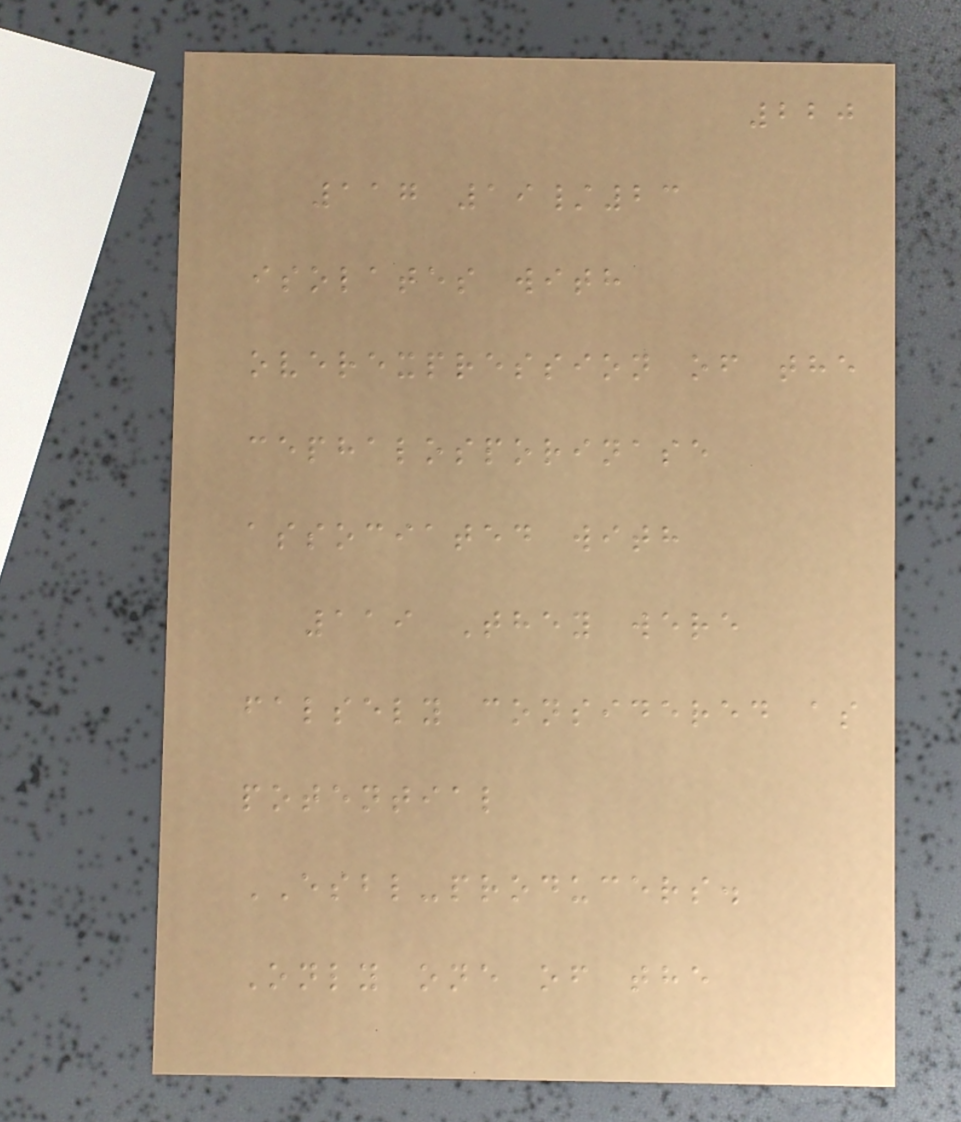220
117 19/23
isolates with
overexpression of the
cephalosporinase
associated with
119 They were
falsely considered as
potential
ESBL-producers.
Only one of the
